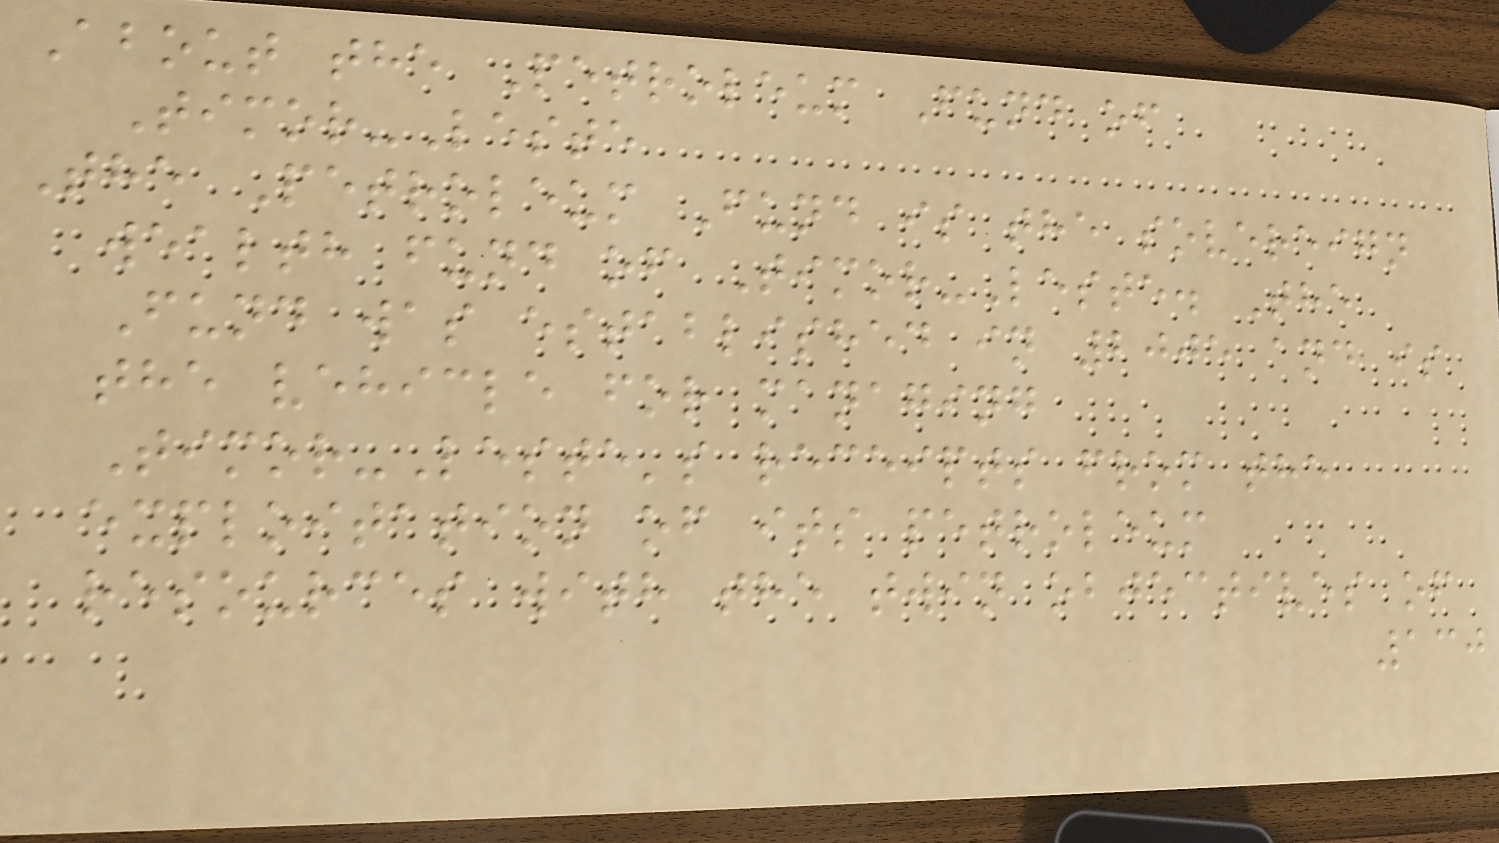About the Petroleum Fund of
Timor-Leste
The Petroleum Fund is the sovereign
wealth fund of Timor-Leste. The
Fund was established in 2005 and is
the vehicle for managing
Timor-Leste's receipts from the
exploitation of its petroleum
resources with the twin objectives of
130
